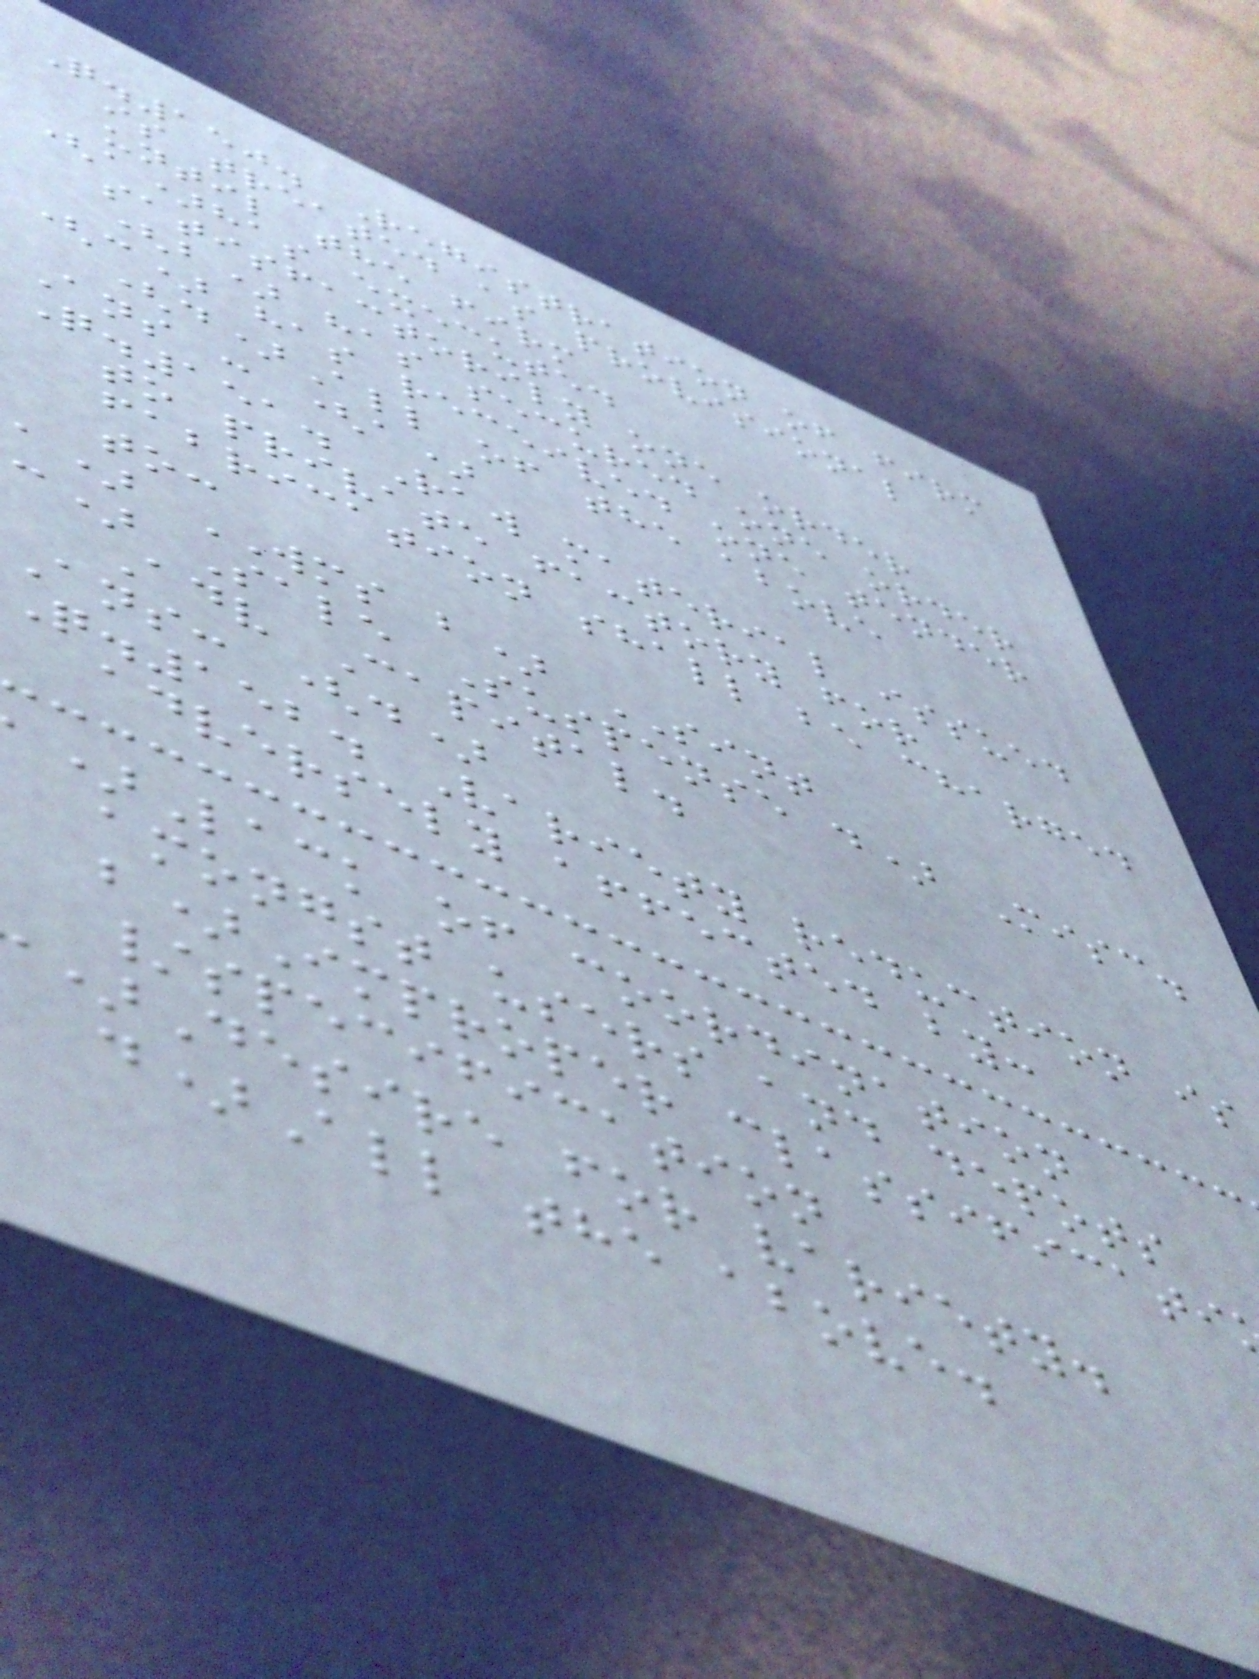Q.150. Registration of firm
is treated as provisional
until the firm
(a)has executed
satisfactorily one order
(b) has secured one order
(c) has received one tender
(d)All of the above
Ans : (a)
Q.151. Raw material issued
to private factory for
fabrication shall be charged
to:
a) WMS b) SINT
c) Sale Suspense d) Misc.
Adv Capital.
Ans: (d)
Q.152. Variety reduction is
adversely affected by:
)Lack of coordination
amongst users and depots
b)Improper classificati
/specification
)Desire for variety.
d)All the above.
